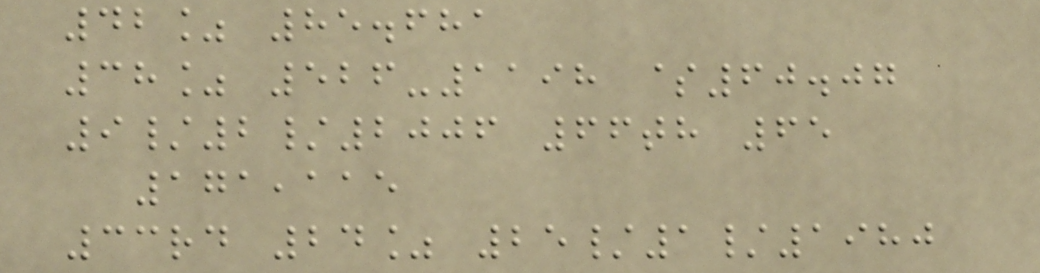42% 85.681
38% 526-1198 $60.07
9/2/2006 66th 65
171,115
33rd 24% 25/1/1980
